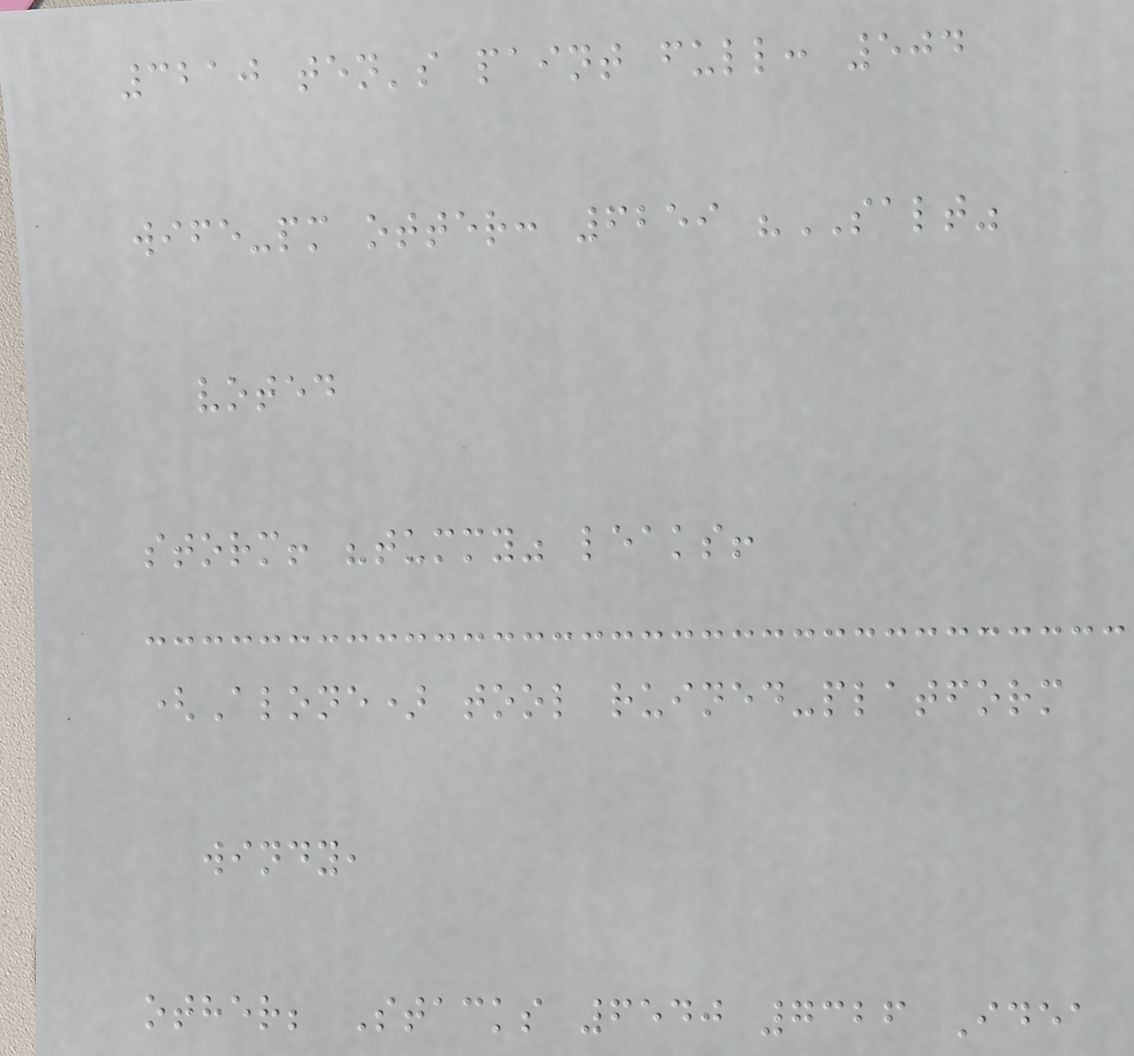3210 ten's paint full: 504
wife-pm otter: 6259 "SALT"
voted
storm! "tummy" leaks!
(Alone) tool ruined-platform
windy,
other; Stacks 6540 7326 Idea
